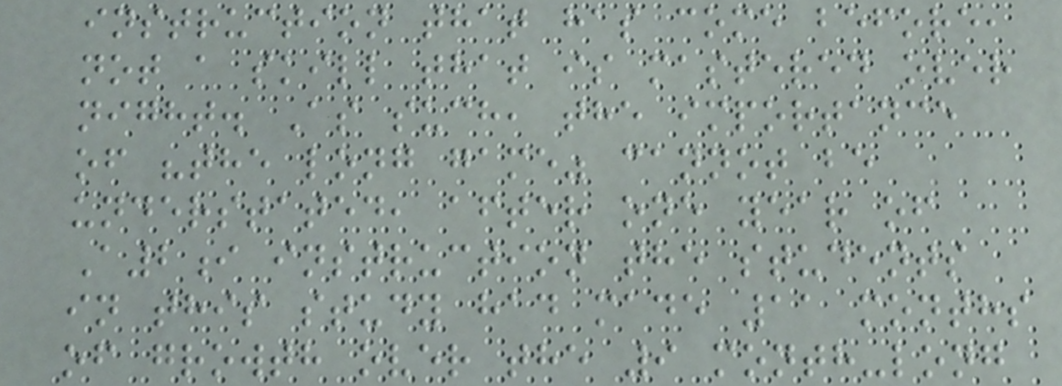instruction that has come before,
not a skill that is mastered over
night. As such, the importance
of "the long game" cannot be
understated, after one year of
A2i instruction the students
in this study had made 11 months
of growth over the 9 month-long
